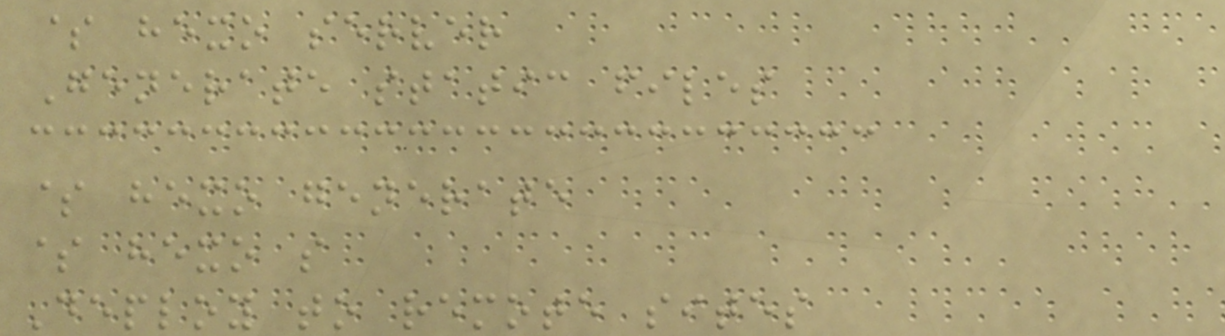$ hexo server
Generate static files
$ hexo generate
$ hexo s
Deploy to remote sites
